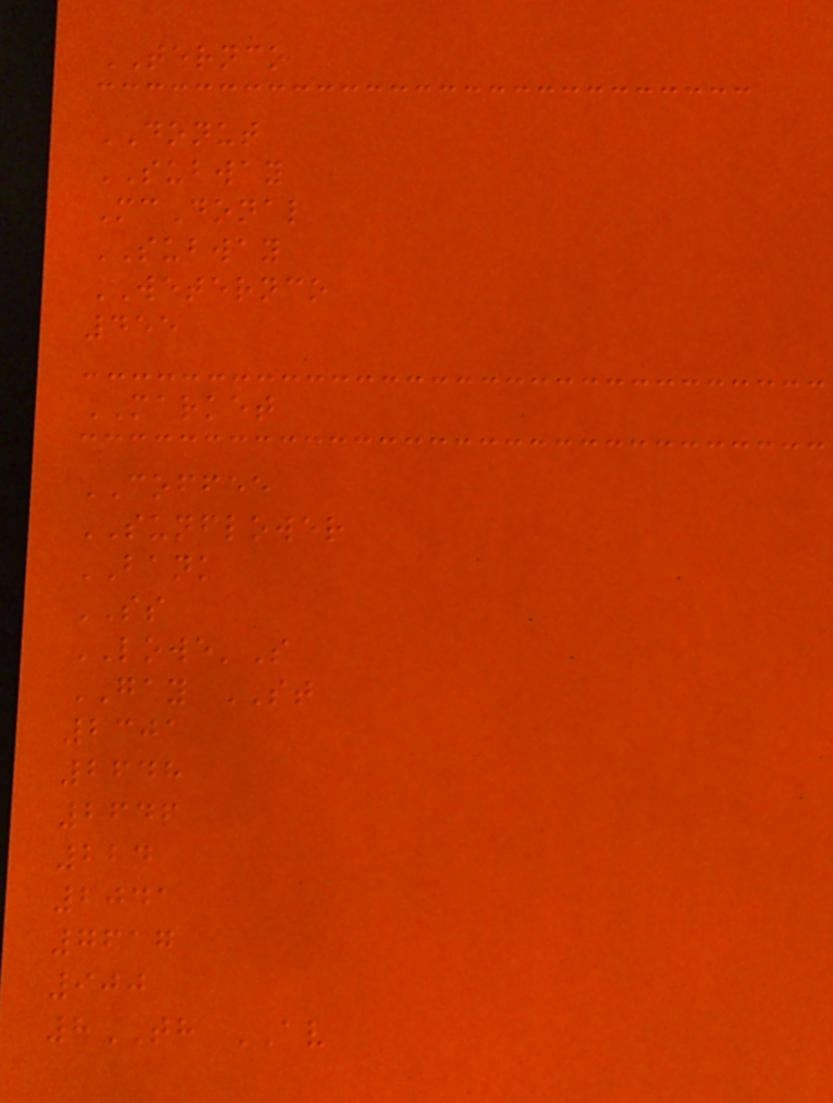TERNCO
DONUT
SUBWAY
McDonal
SUBWAY
WETERNCO
455
MARKET
COFFEE
SUNFLOWER
BANK
SS
LOWE'S
GAY ST
2301
2648
2646
224
2041
7617
900
8TH AV
